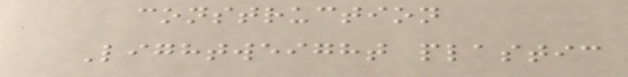construction
Lightweight plastic
